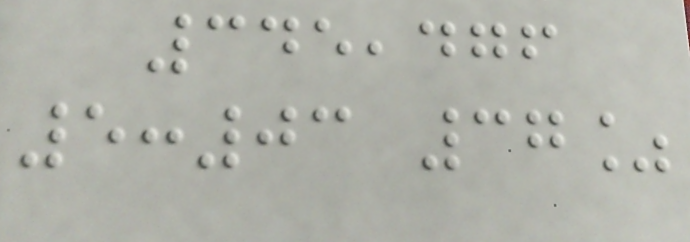345,476
5:03 37%
